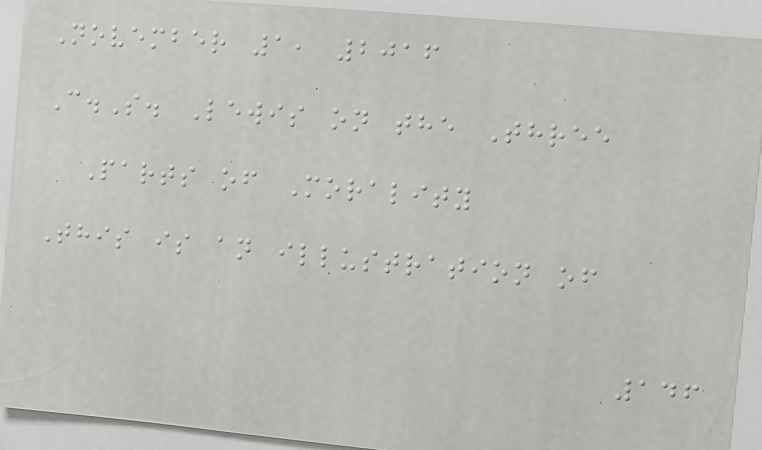November 1, 2016
C.S. Lewis on the Three
Parts of Morality
This is an illustration of
146
